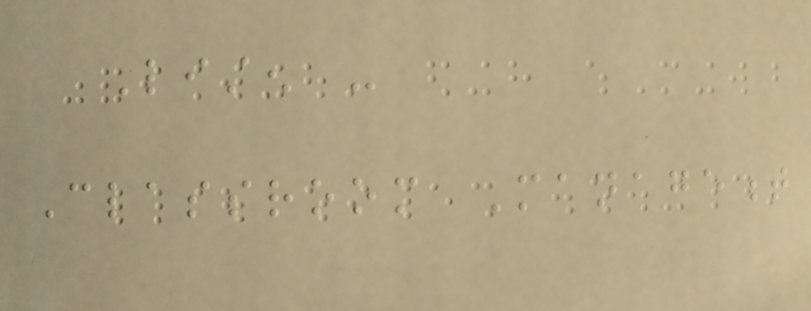Listen -
Classroom Management
